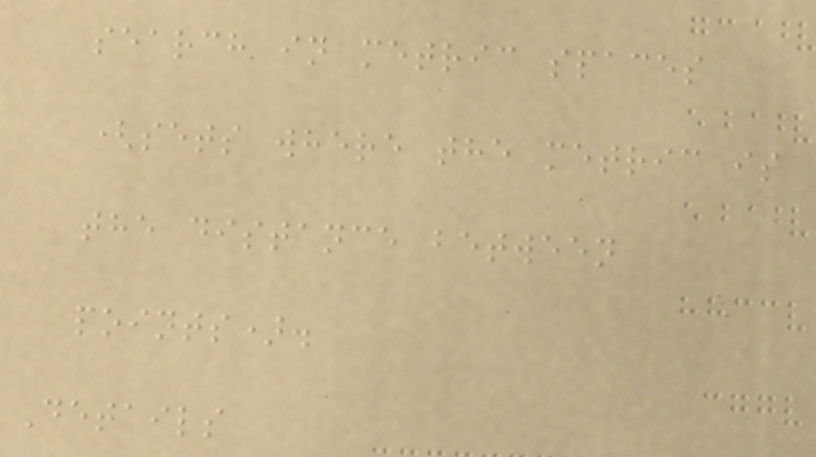search in metric spaces
(sets where the metric is
the distance between
points).
Details
